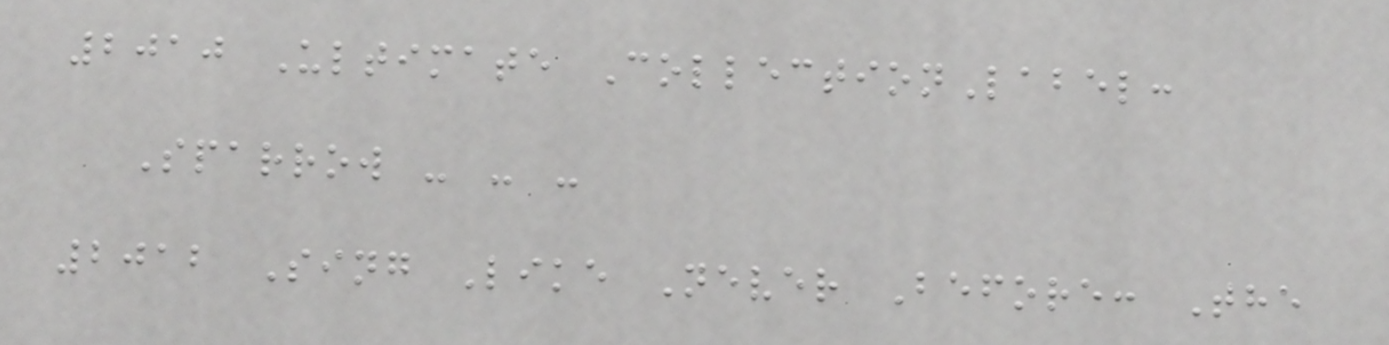2010 Ultimate CollectionLabel:
Sparrow - - -
2012 Sing Like Never Before: The
